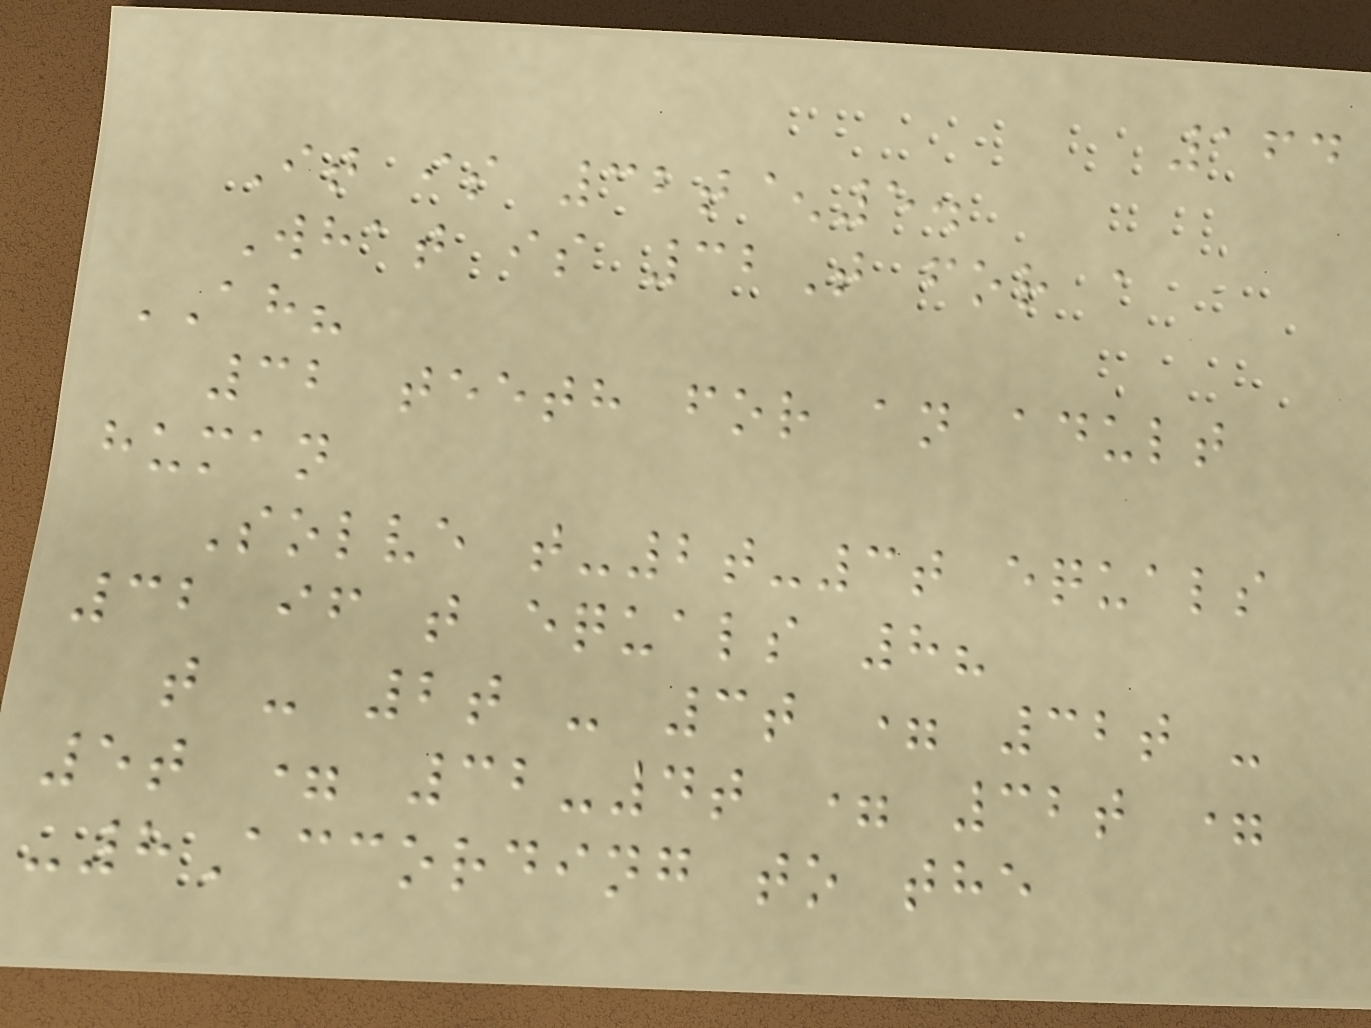164
It is 32t^5.
What is 32T for a
AH?
32 teeth for an adult
human
Solve t-2t-3t equals
32 if t equals 8?
t - 2t - 3t = 32t -
5t = 32-4t = 32t =
-8According to the
